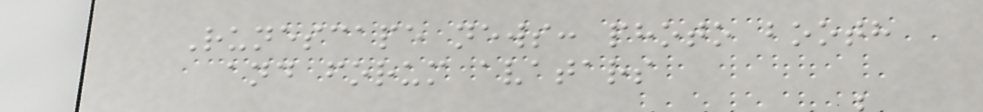Runescape news: photo booth
and forum avatars
